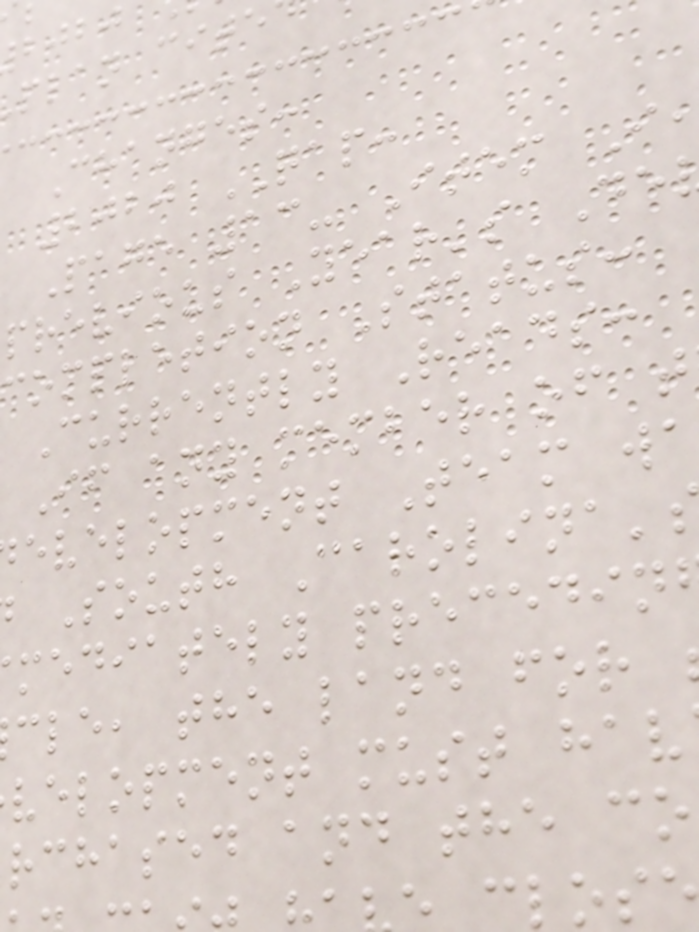plan cite
Changes:
2020 QAP:
Page 13- Item I
previous Year's De
completion Status:
Currently Reads:
If any member of t
evelopment Team wa
South Carolina'
mediately precedin
cle, the land for
velopment must hav
rchased and the co
